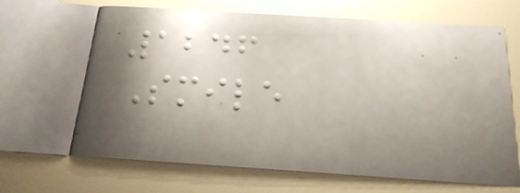1246
Smile
